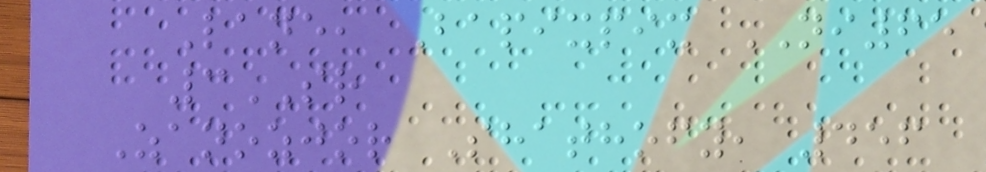Lane, Bapixpix NI65
3SR
Zanozjor Shathofy, 456
